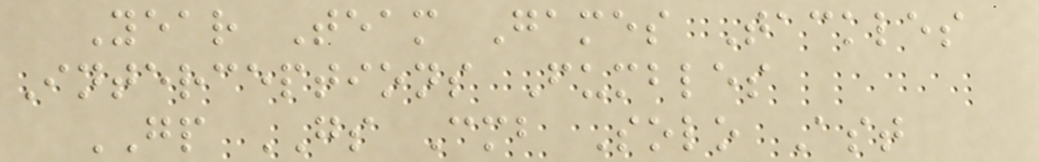Year Team Games Tackles
Interceptions Fumbles
GP GS Cmb Solo Ast
